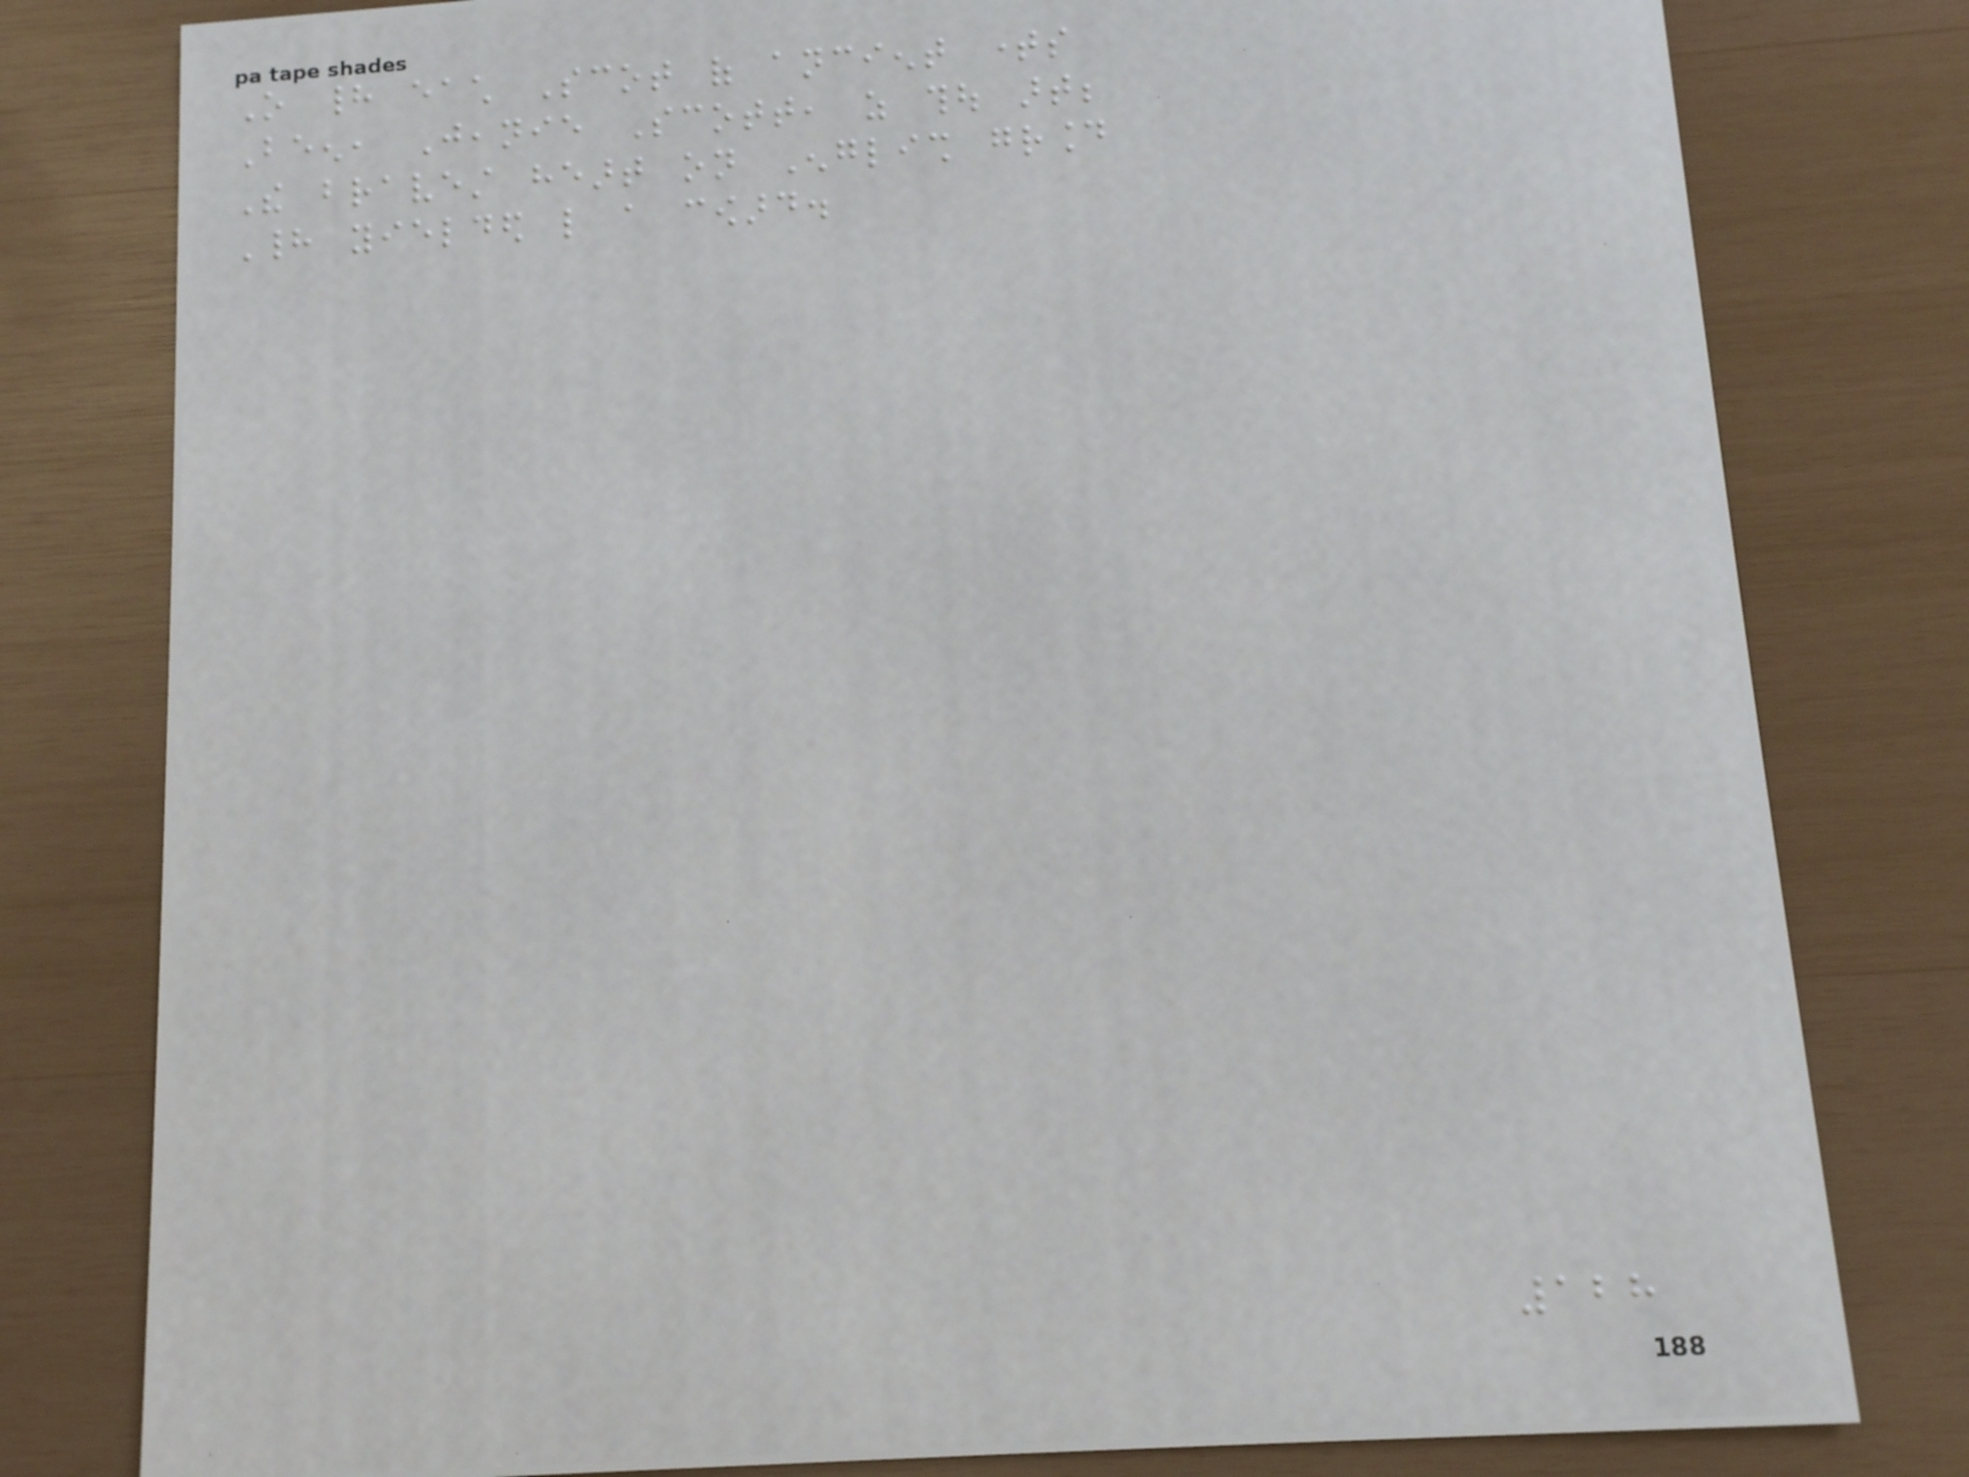O had each Scot of ancient times
Been, Jeanie Scott, as thou art;
The bravest heart on English ground
Had yielded like a coward.
128
